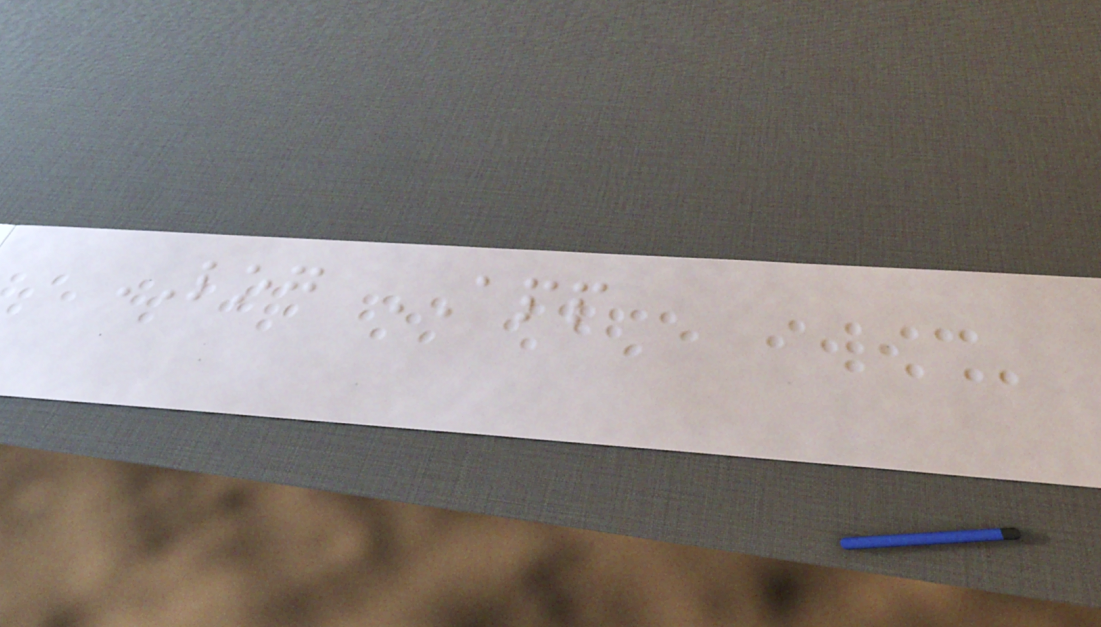LOG APP
